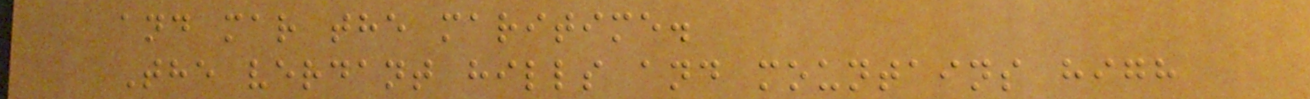and mar the maritime.
The verdant hills and mountains high
